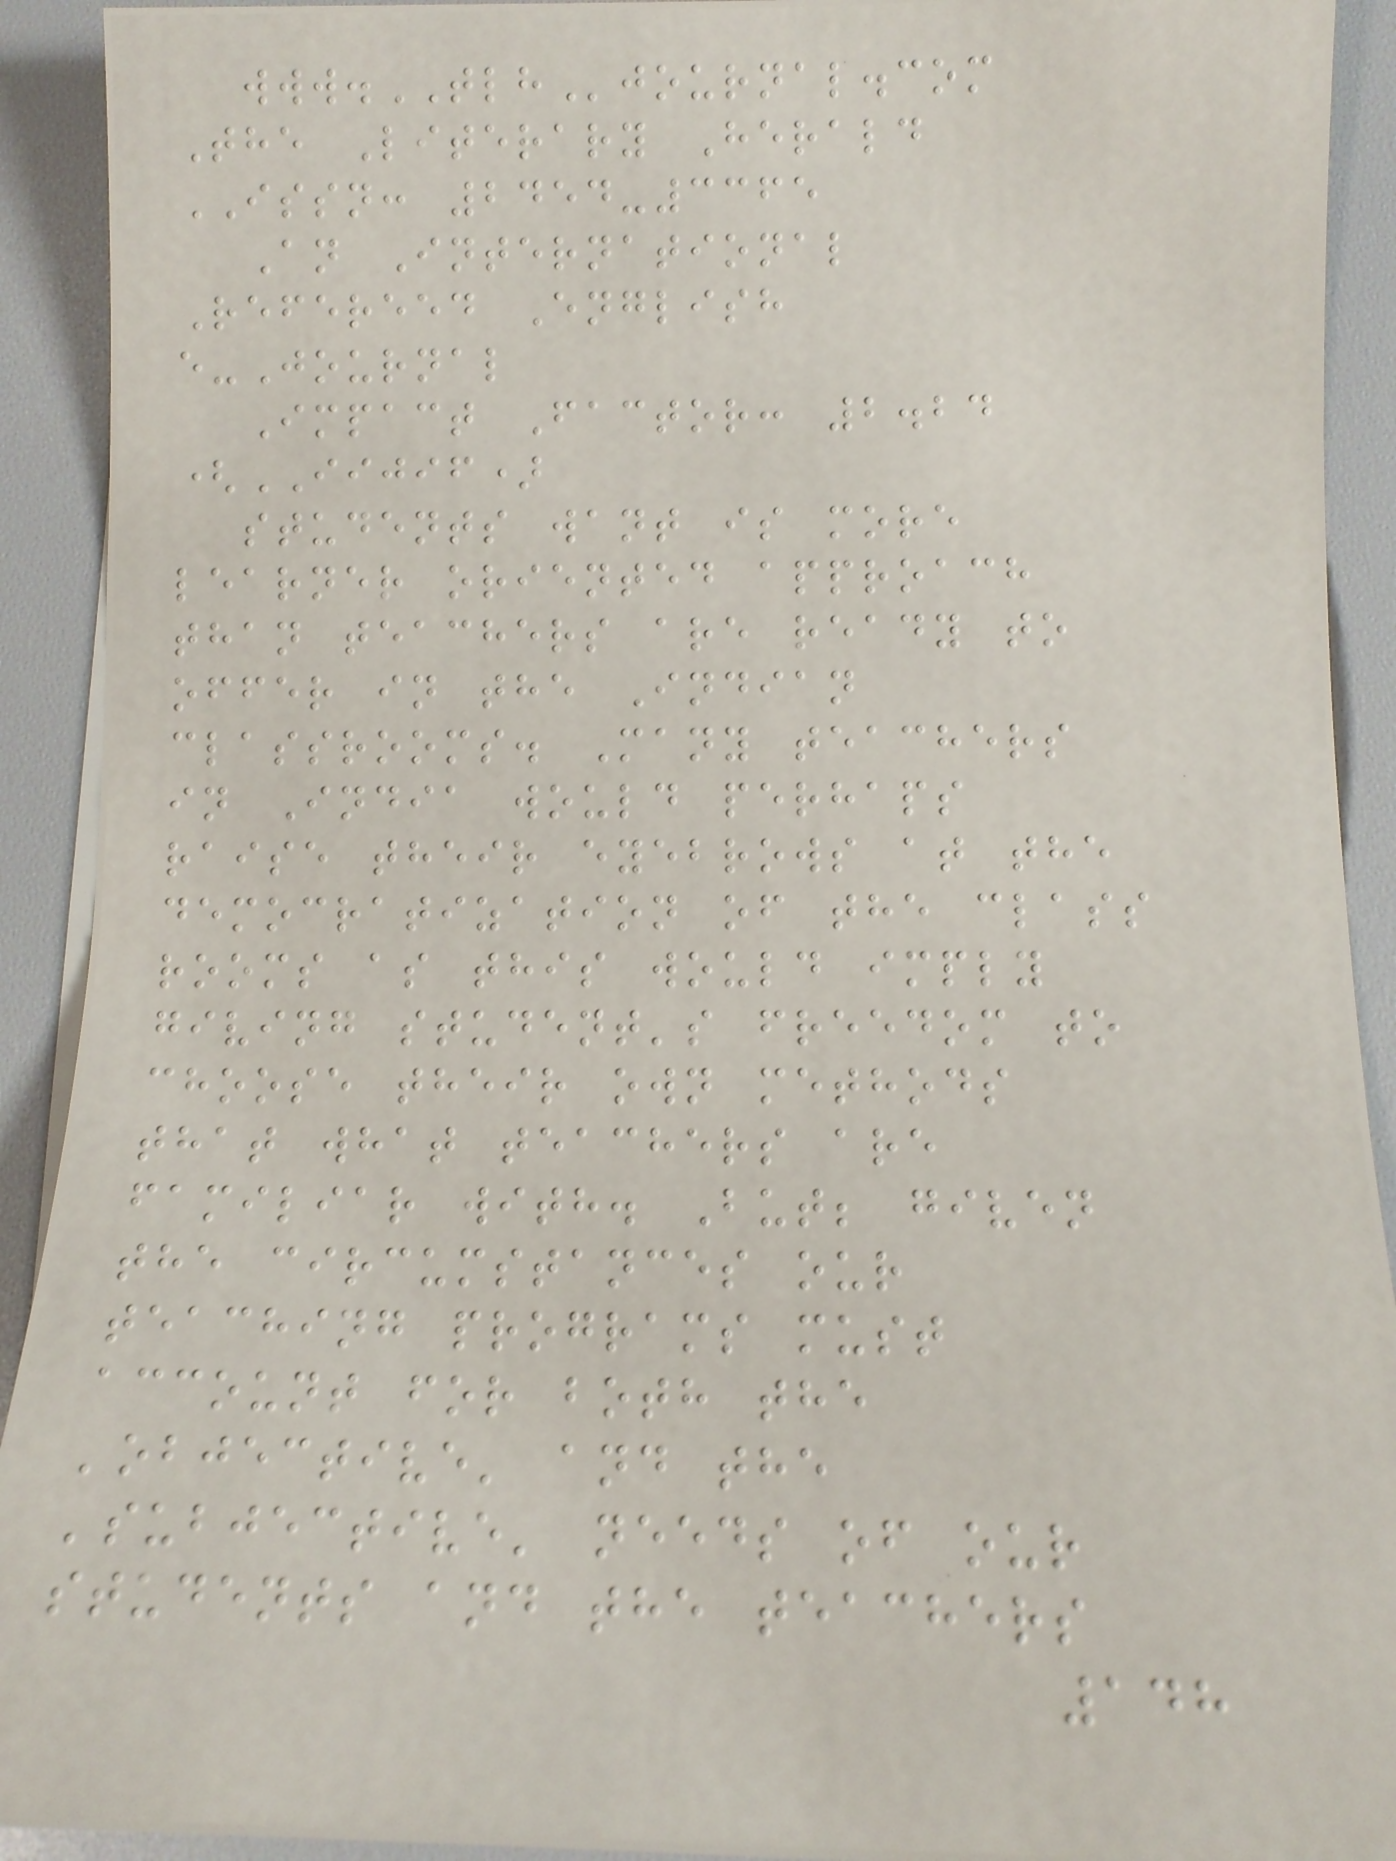www.TLHjournal.com
The Literary Herald
ISSN: 2454-3365
An International
Refereed English
e-Journal
Impact Factor: 2.24
(IIJIF)
students want is more
learner oriented approach
than teachers are ready to
offer in the Indian
classrooms. Many teachers
in India would perhaps
raise their eyebrows at the
democratization of the class
rooms as this would imply
giving student's freedom to
choose their own methods
that what teachers are
familiar with. But; given
the circumstances our
teaching programs must
account for both the
'objective' and the
'subjective' needs of our
students and the teachers
148
